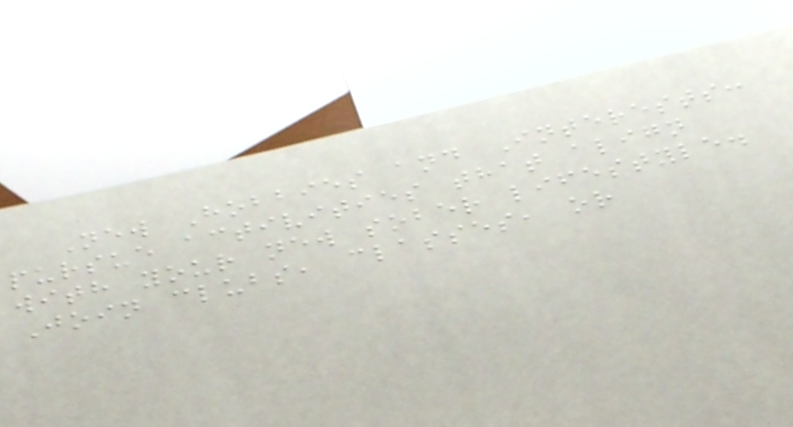New Hobbies and Interests:
pursue activities that align
with your new sober lifestyle.
Join clubs, classes, or
